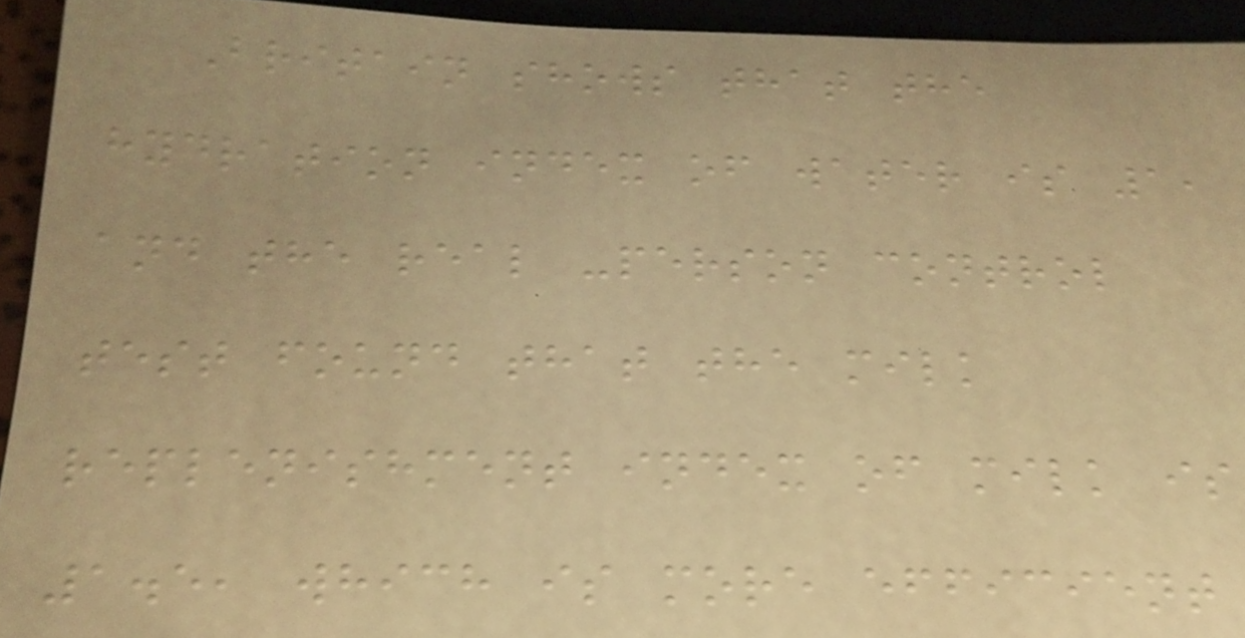Britain shows that the
hydration index of water is 1,
and the real -person control
test found that the milk
replenishment index of milk is
1.5, which is more efficient
